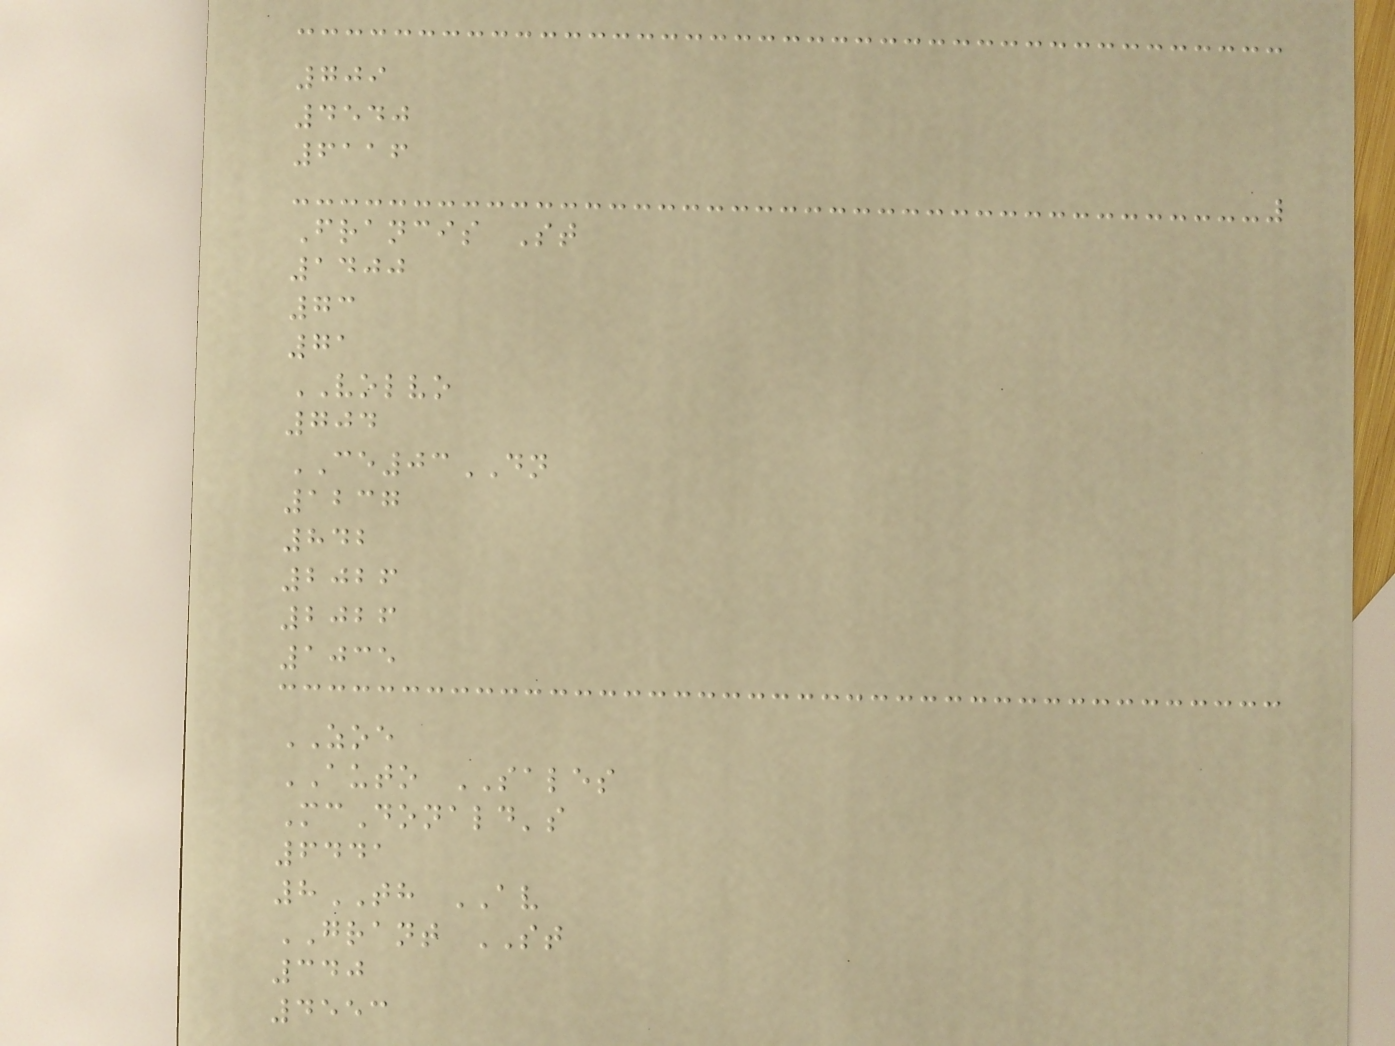709
4540
6116
Francis St
1400
73
71
VOLVO
704
CE03DN
1237
842
2026
2026
1035
ZOE
AUTO SALES
McDonald's
6441
8TH AV
GRANT ST
340
4553
